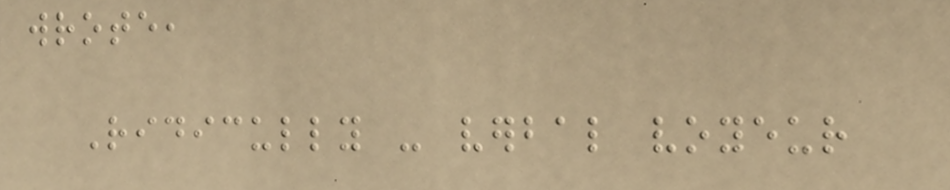wrote,
Ridicully - verbal voyeur
